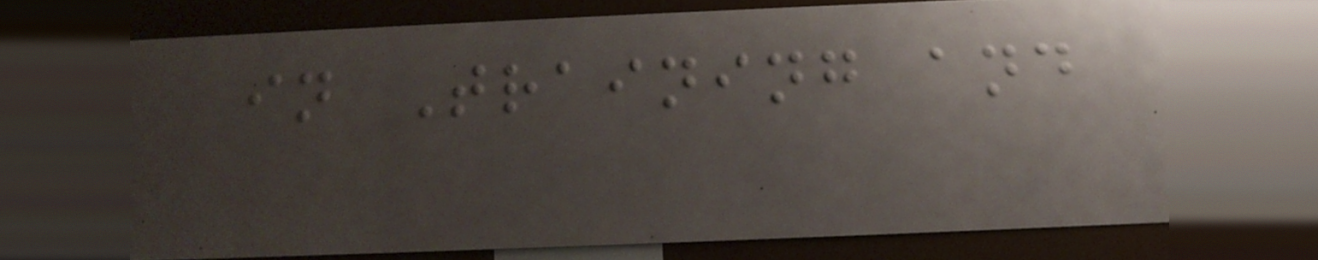in Training and
